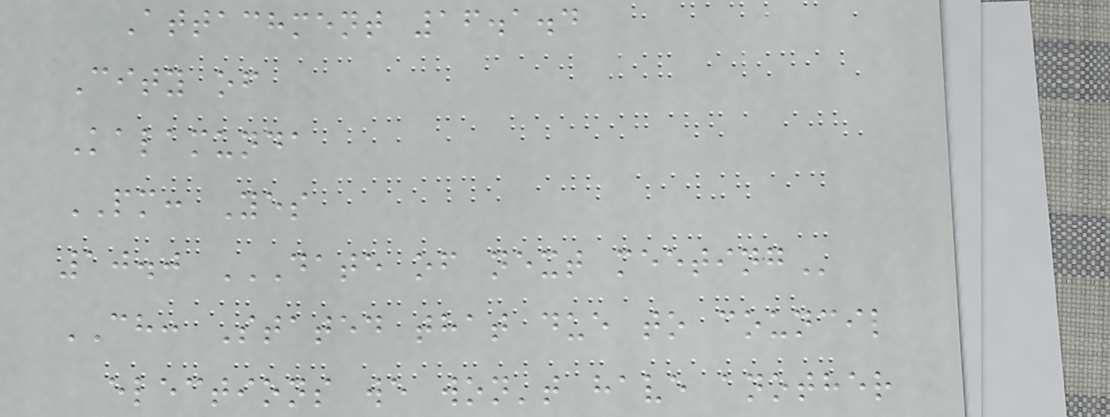Attachment 16.1.4
City of
Kalamunda
PM: Yes
10.0 DATE OF NEXT MEETING
CH: Stated that due to council
elections we won't have another
